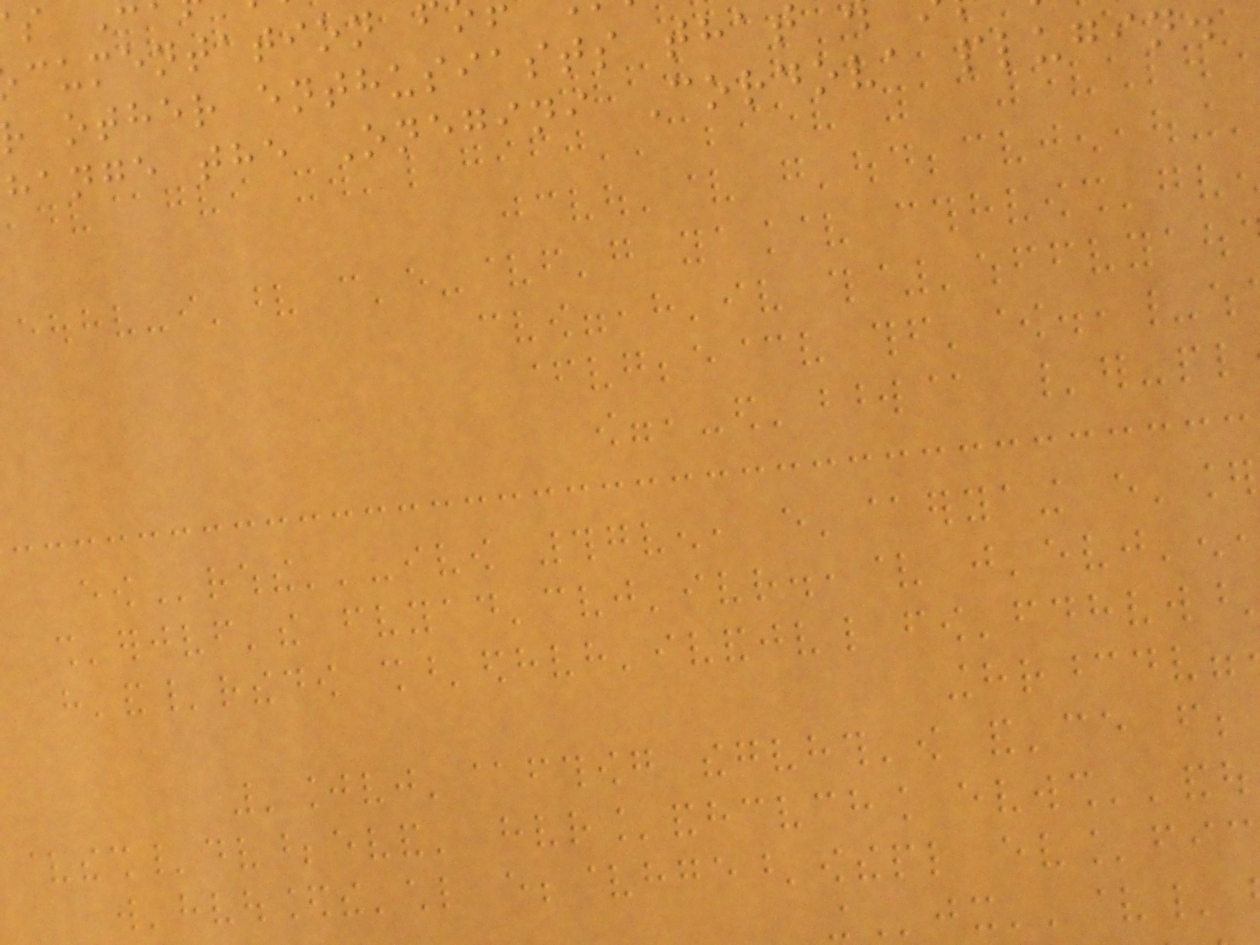cumentation
other enthusiasts that
hange the Onegini Cordova plugin.
